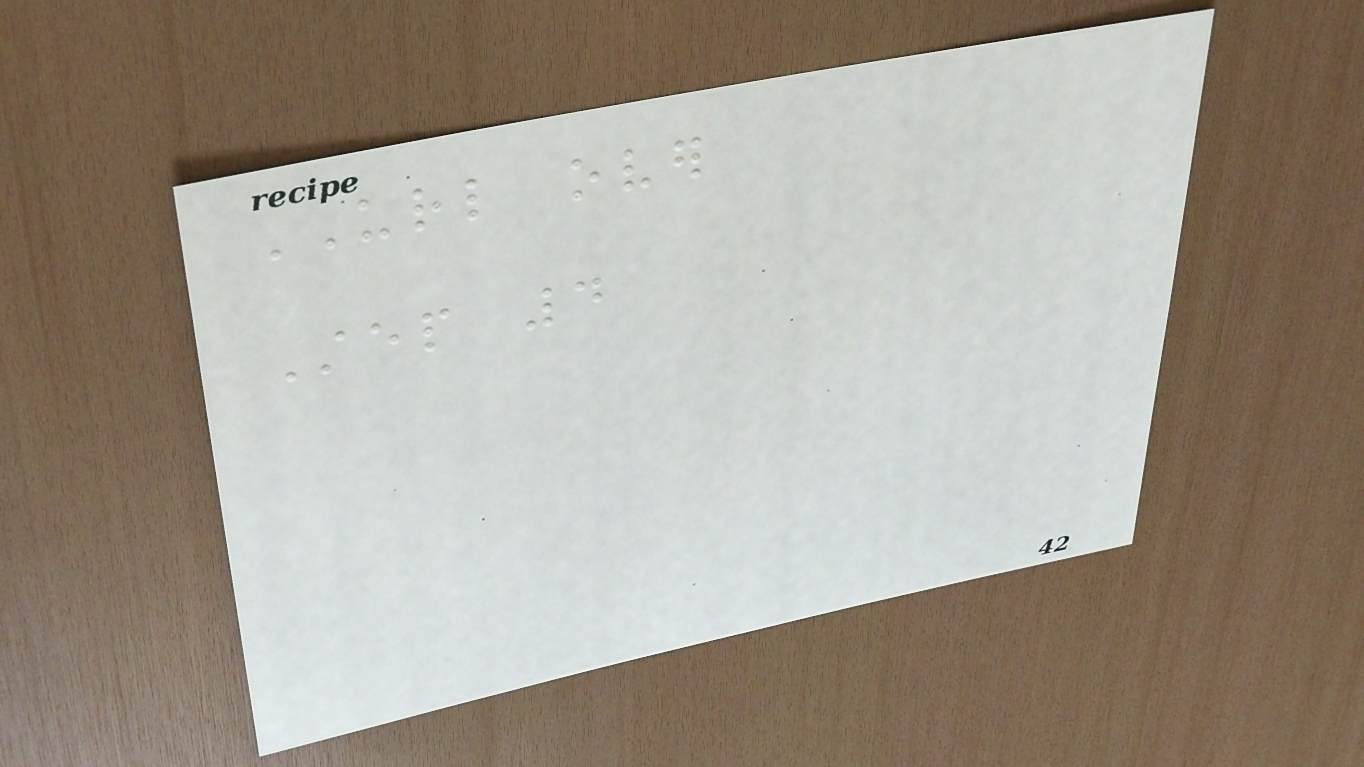URL over
Step 4
